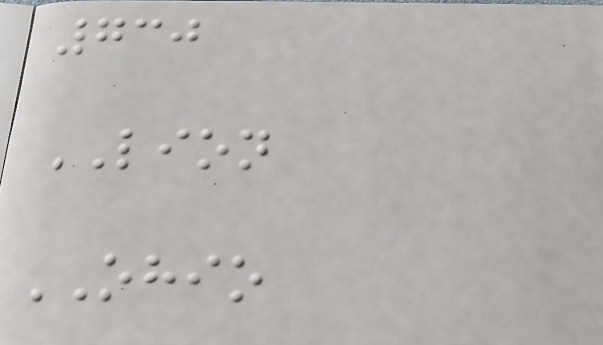730
LION
OHIO
